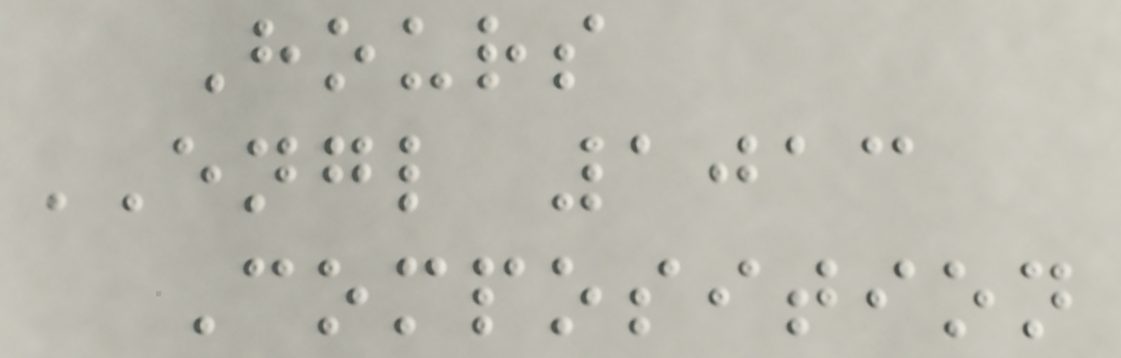Hours
ENGL 1013
Composition
